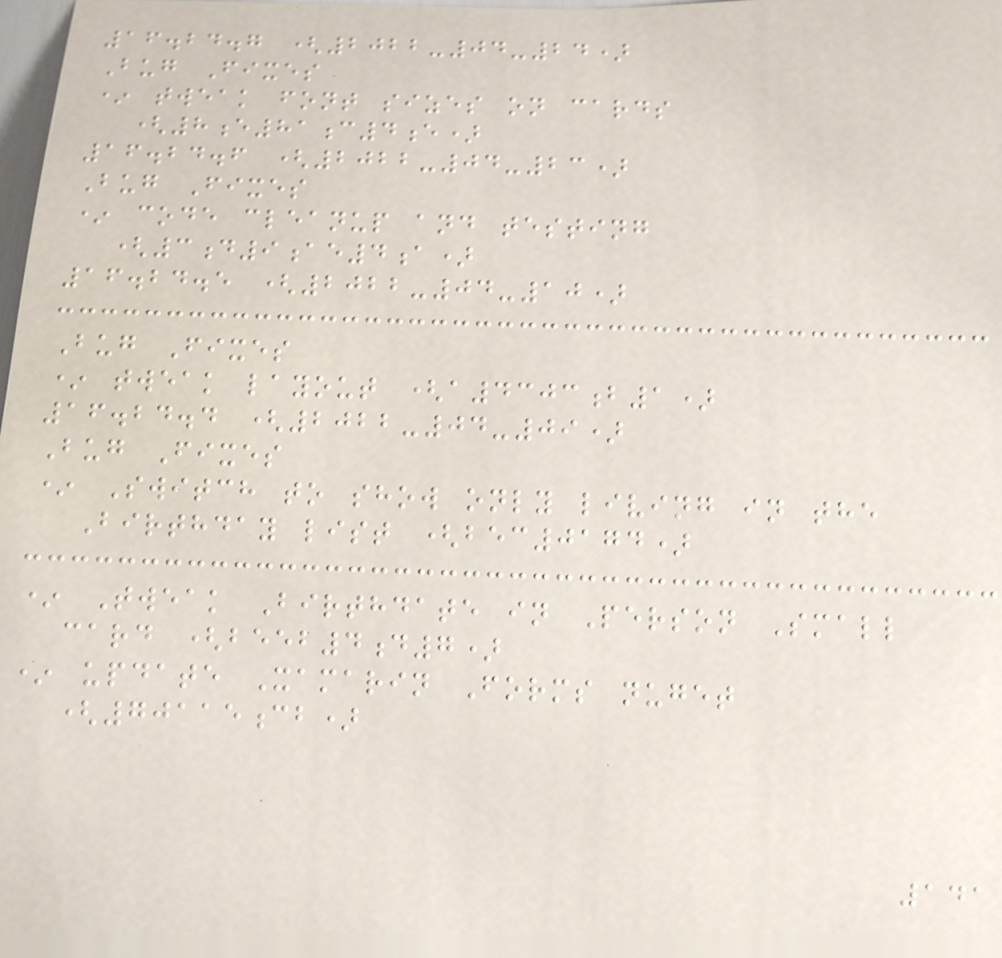16.24.7 (2022-04-24)
Bug Fixes
* tweak font sizes on cards
(8e81c4e)
16.24.6 (2022-04-23)
Bug Fixes
* code cleanup and testing
(3d9ae4a)
16.24.5 (2022-04-10)
Bug Fixes
* tweak layout (a4303b1)
16.24.4 (2022-04-09)
Bug Fixes
* Switch to show only living in the
Birthday list (bec0174)
* Tweak Birthdate in Person Small
card (beeb4d7)
* update Xamarin Forms nuget
(70115cb)
141
